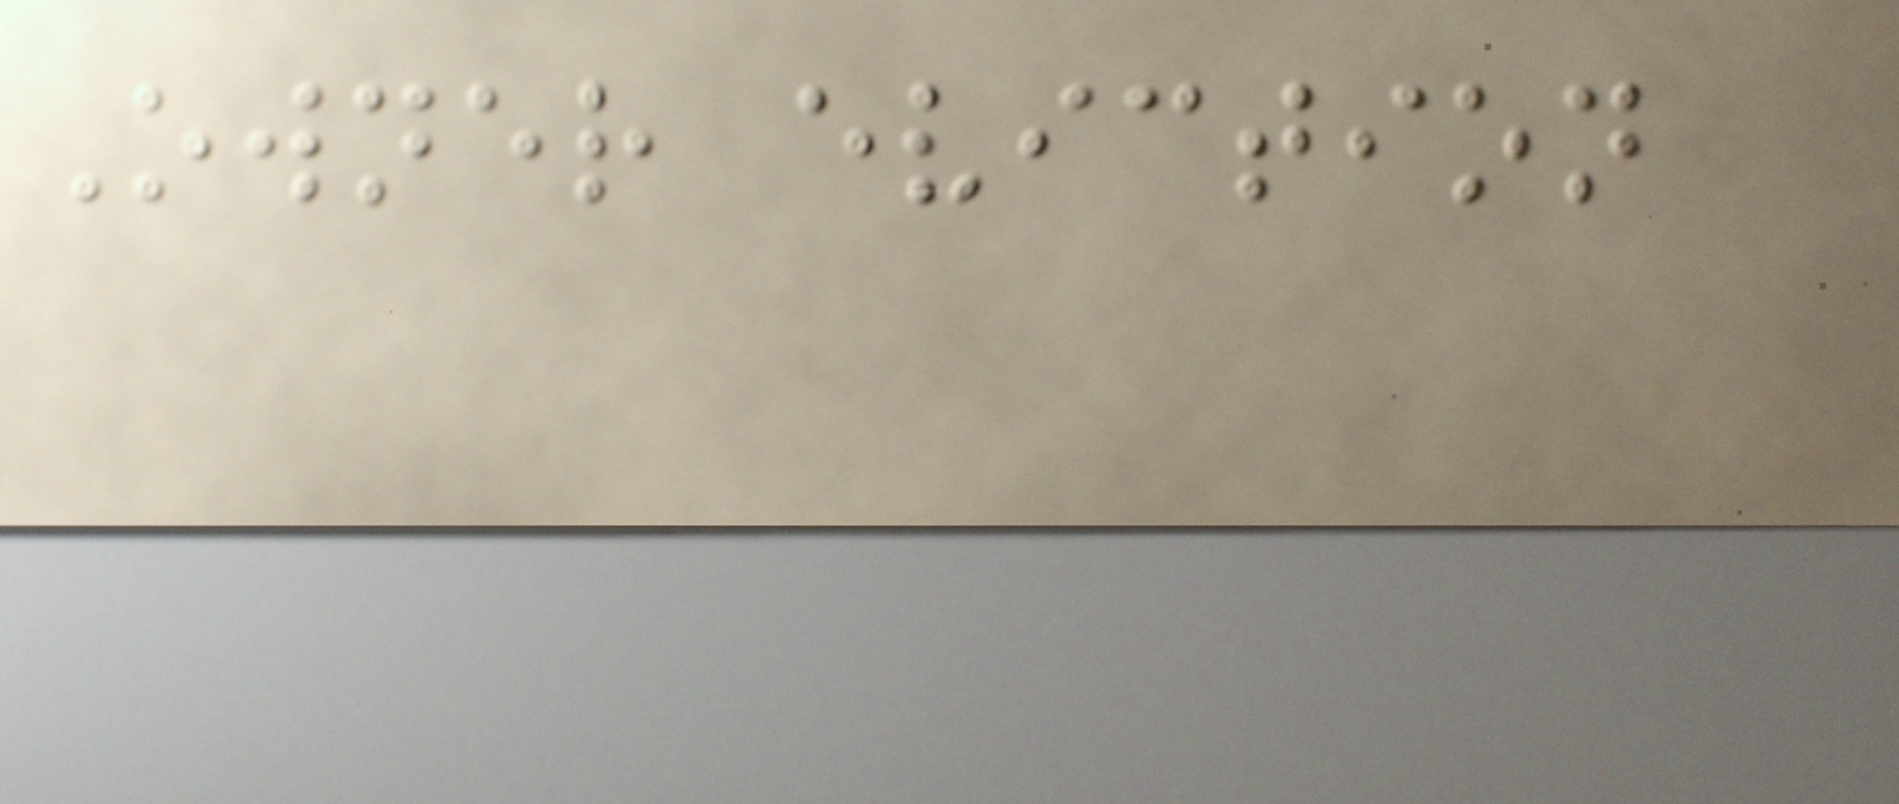Owner eviction
